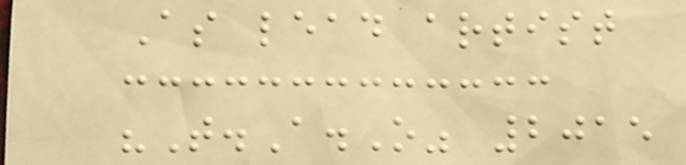As lead artist
"T.A.O" 2015
